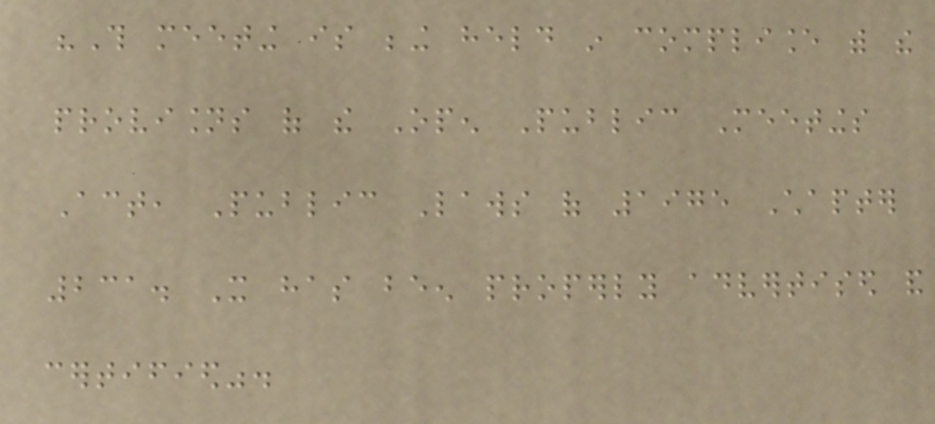"This meeting is being held in compliance with the
provisions of the Open Public Meetings
Act, Public Laws of 1975 Chapter
231. It has been properly advertised and
certified".
